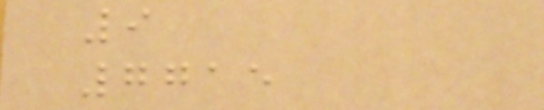9
7715
